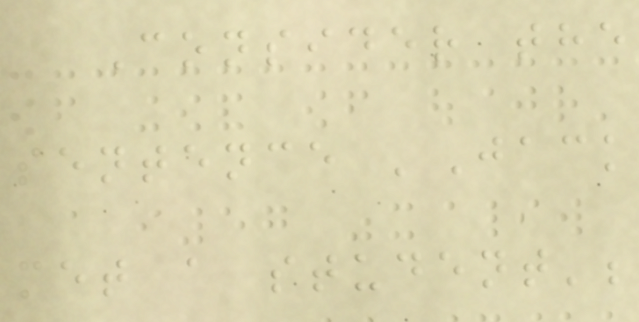Consider the
sentence 'Jack
met a student';
